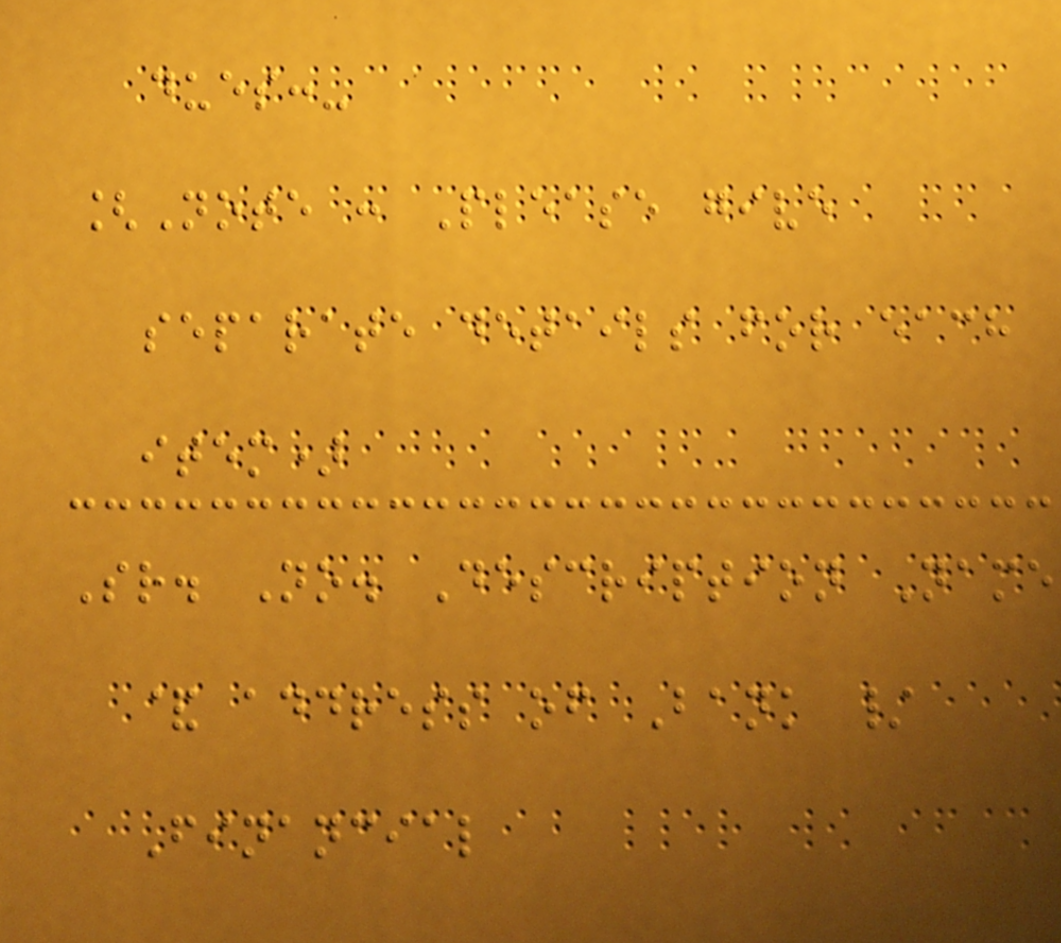dues:-
[Note : Please give
separate details for each
item)
Sr. No. Description Name
& address of Bank /
Financial
